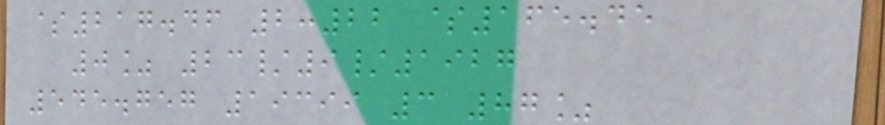$217.46 2:22 $165.45
0% 23/9/1927
545.757 19399 3 87%
